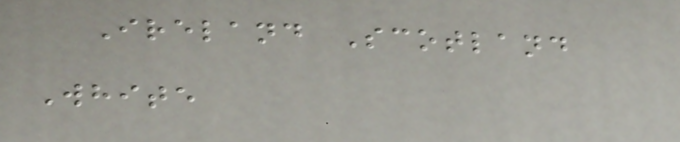Ireland Scotland
White
